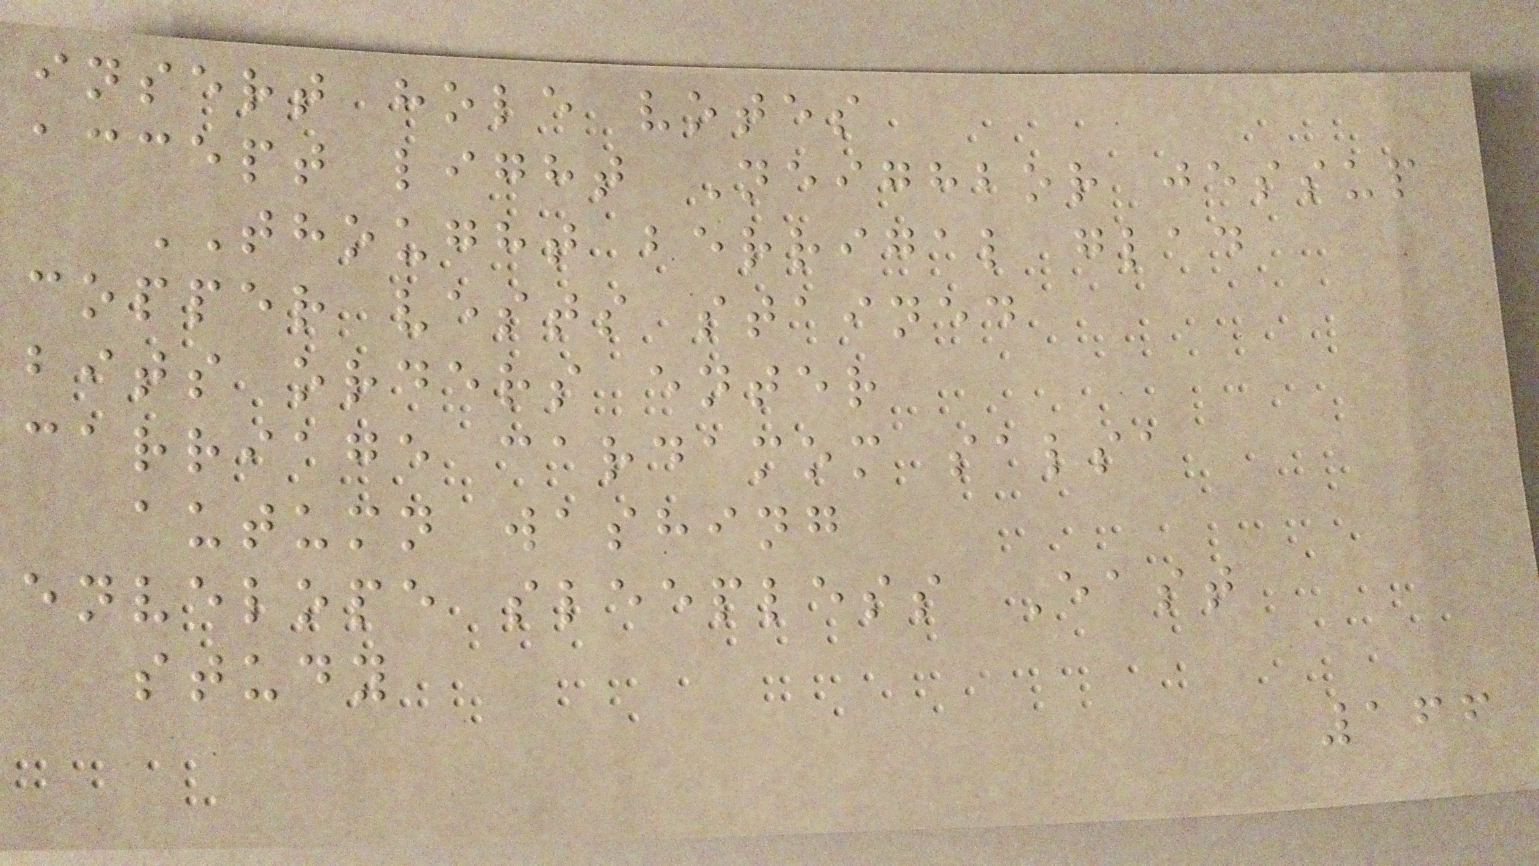insert hole votes
accept light Neighbor jessup
THOUGHT berrigal glad
copper vests stained
bits orders enter
carriage cardamom salsa
autumn washing
envelope sleepless East
study
166
